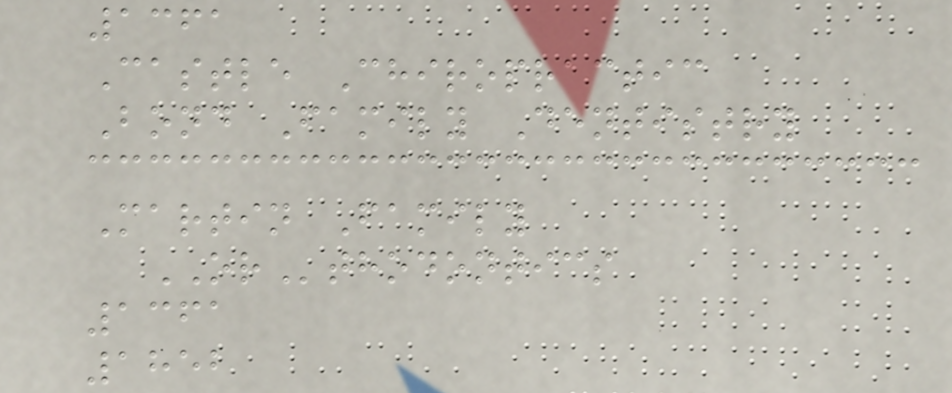1361
Castle Chiropractic
Bond Family Dentistry
Martin Family
ORthodontics
1361
1852
